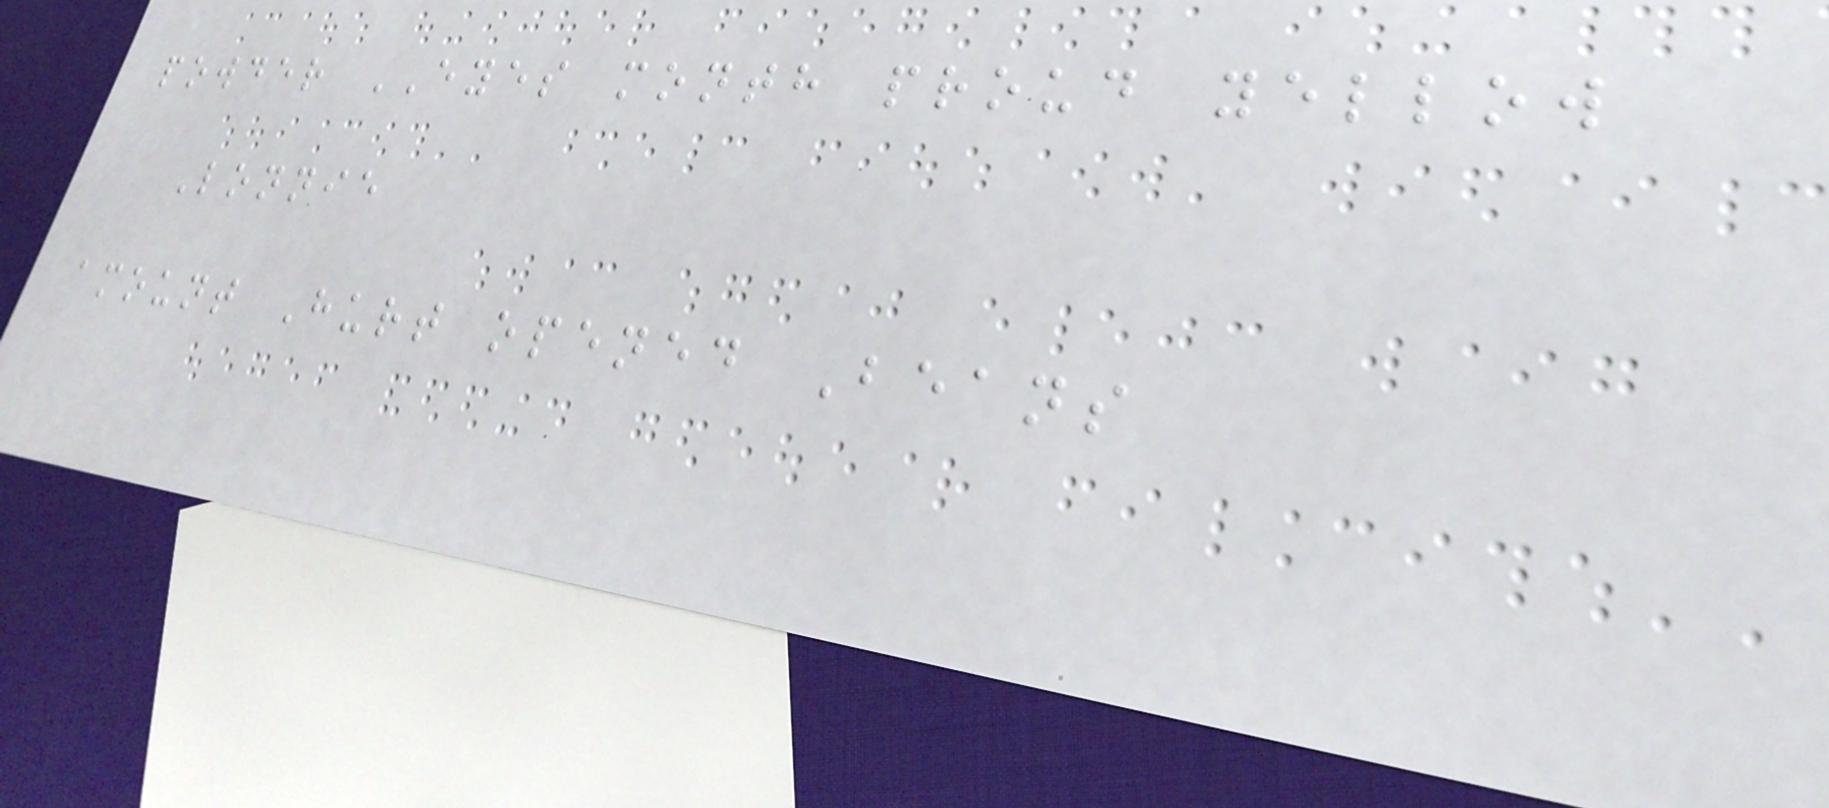powder EYES month proud yellow
Lonnie
amount Hurt opened Beans
